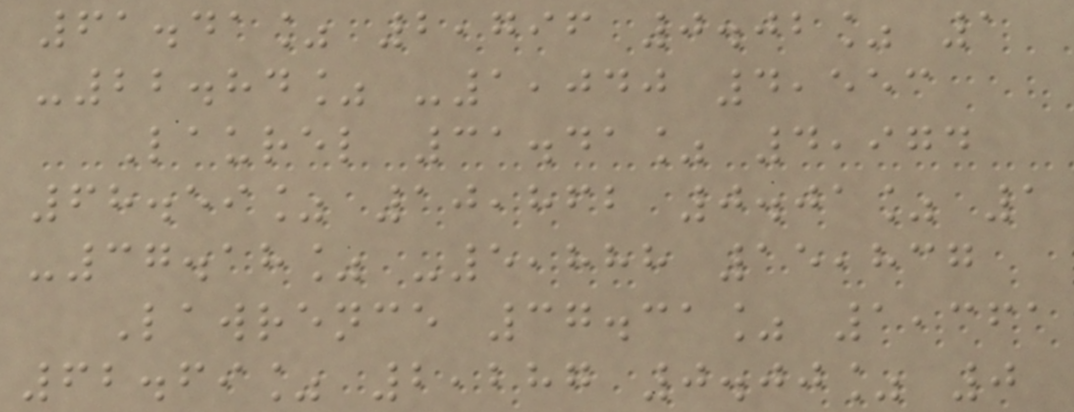61.41% 2,796 0.02% 1
-22.84% -1,040 4,553
Laurel 31.41% 4,974
68.59% 10,862 0.01% 1
-37.18% -5,888 15,837
Lawrence 37.31% 1,361
62.69% 2,287 0.00% 0
